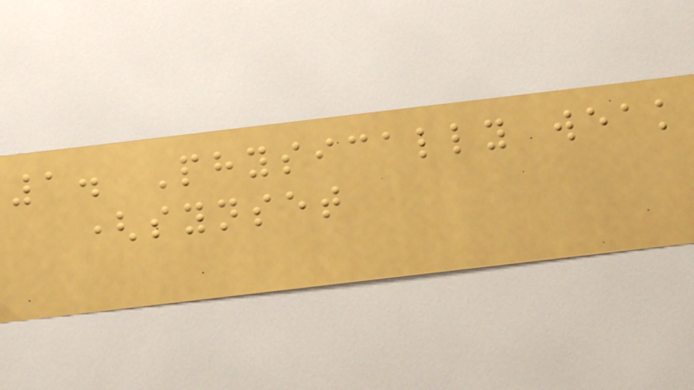1. Physically weak
(synset
